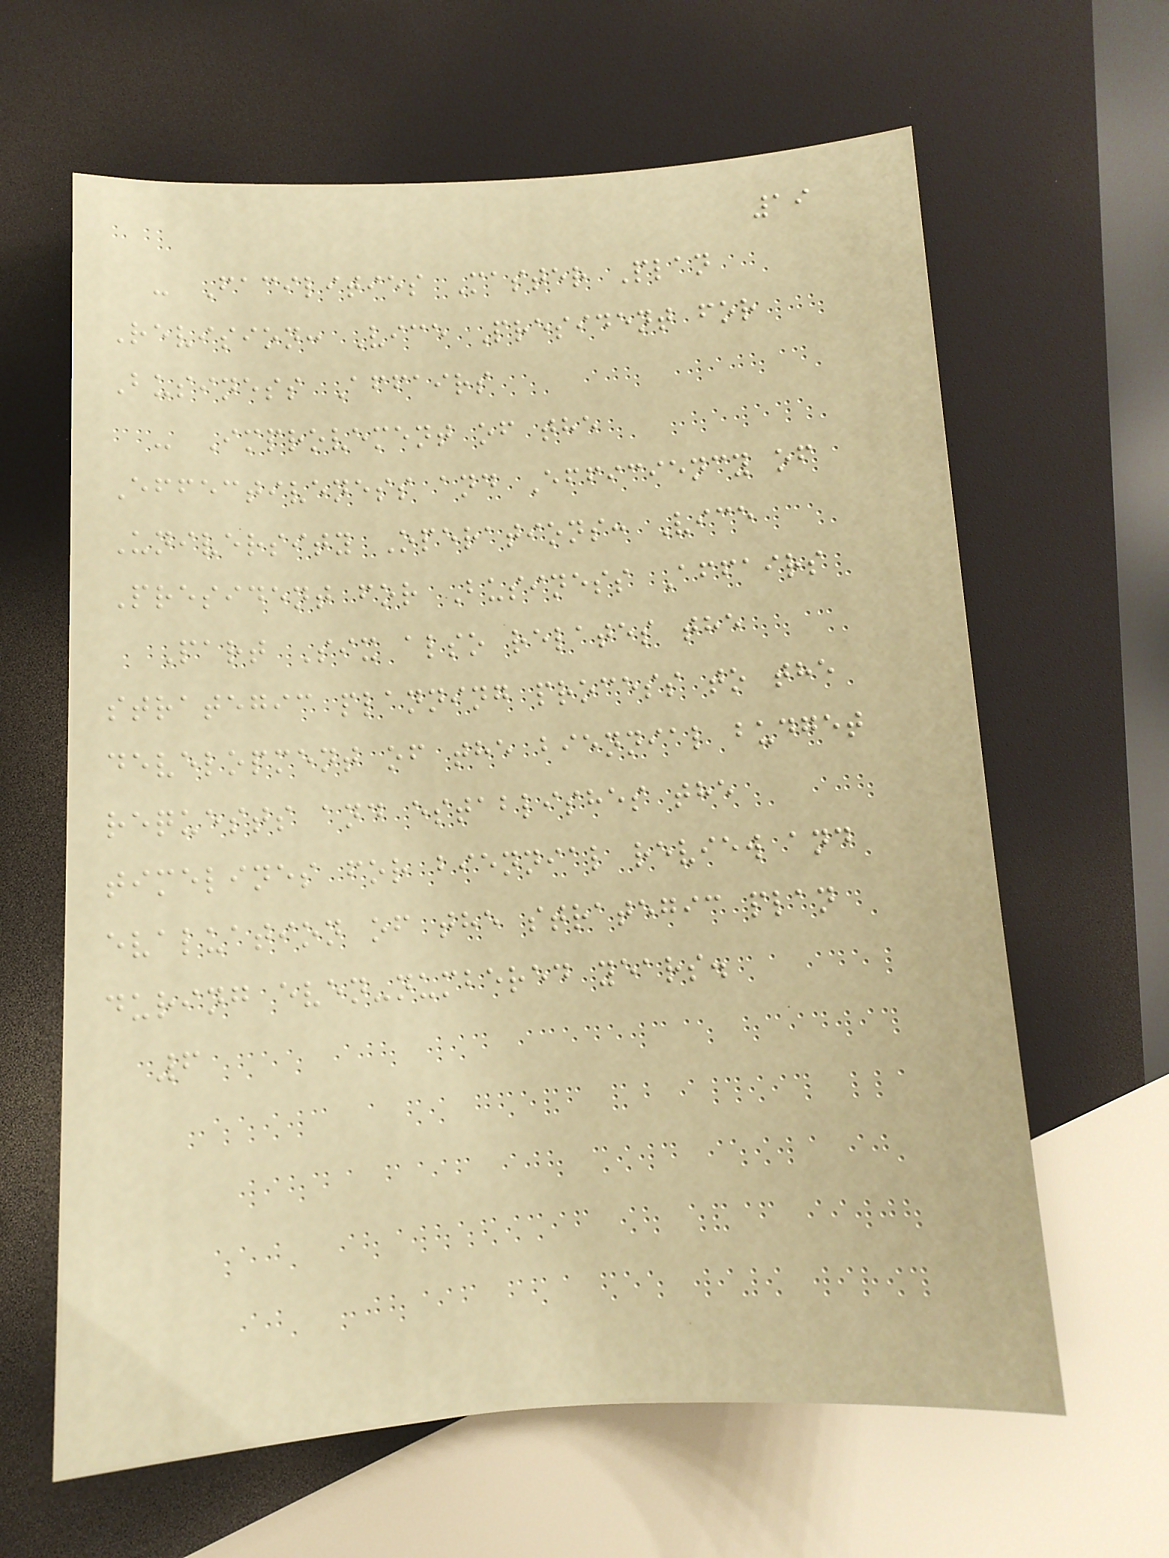19
- Facilities Master Plan
Revision: Vice President for
Business Affairs
- Improvement of the
Effectiveness and Efficiency of
University Operations: Vice
President for Business Affairs
Part Six also relates the
strategic planning process to the
development of the biennial budget
requests and establishes the
timelines for biennial review and
evaluation of the strategic plan
during even-numbered years.
6
